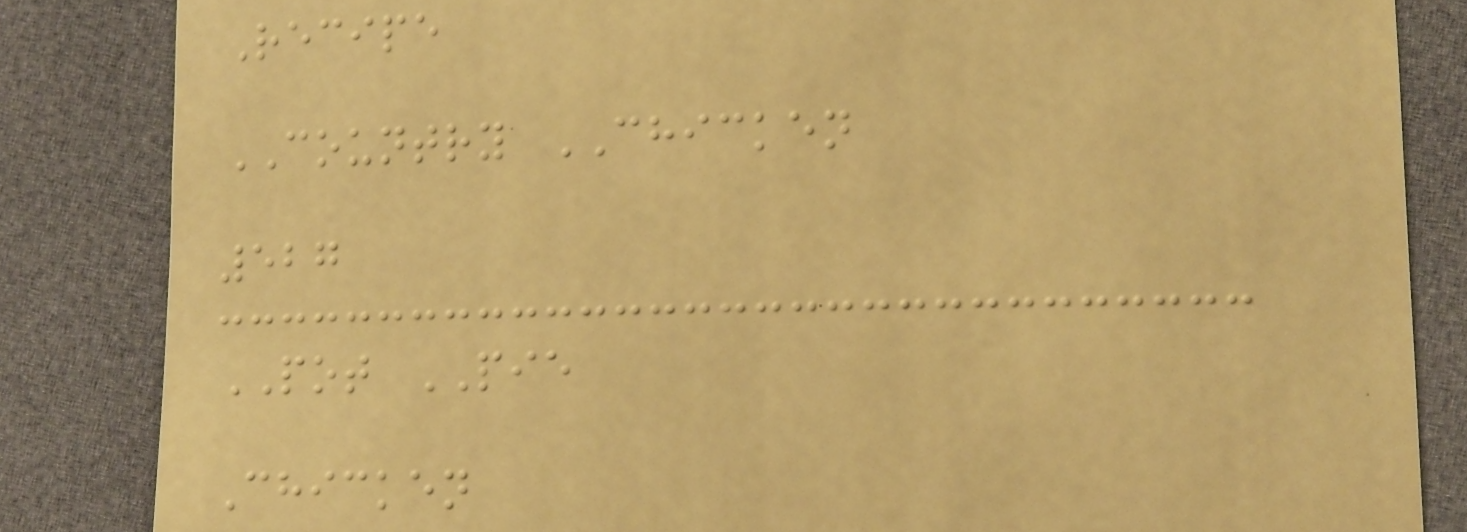Recipe
COUNTRY CHICKEN
527
POT PIE
Chicken
